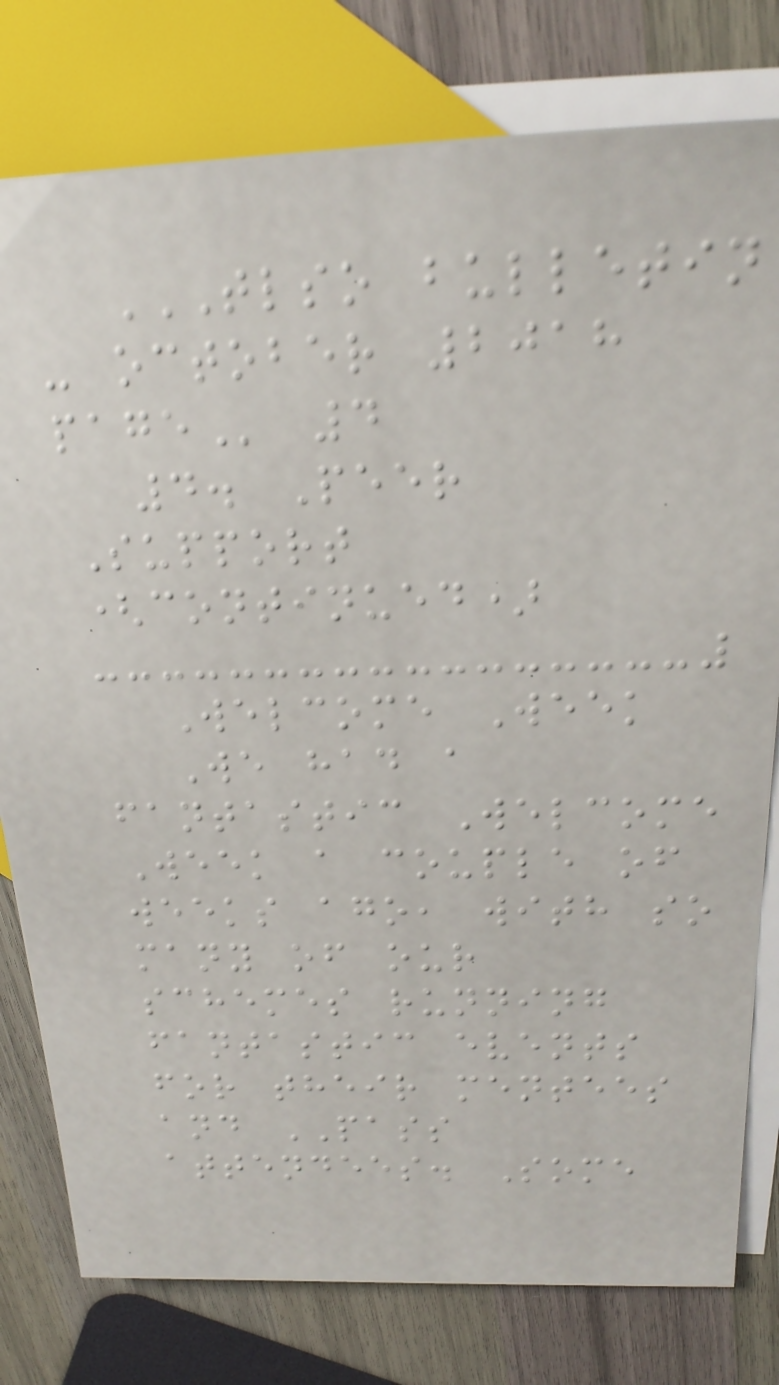TLSO BULLETIN
- OCTOBER 2018
PAGE 4
4. Peer
Support
(continued)
Welcome Week
We had a
fantastic Welcome
Week a couple of
weeks ago, with so
many of our
schemes running
fantastic events
for their mentees
and PASS
attendees. Some
